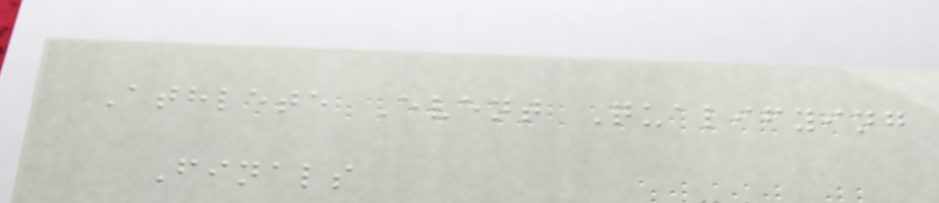Athlete Event Qualifying
Finals
